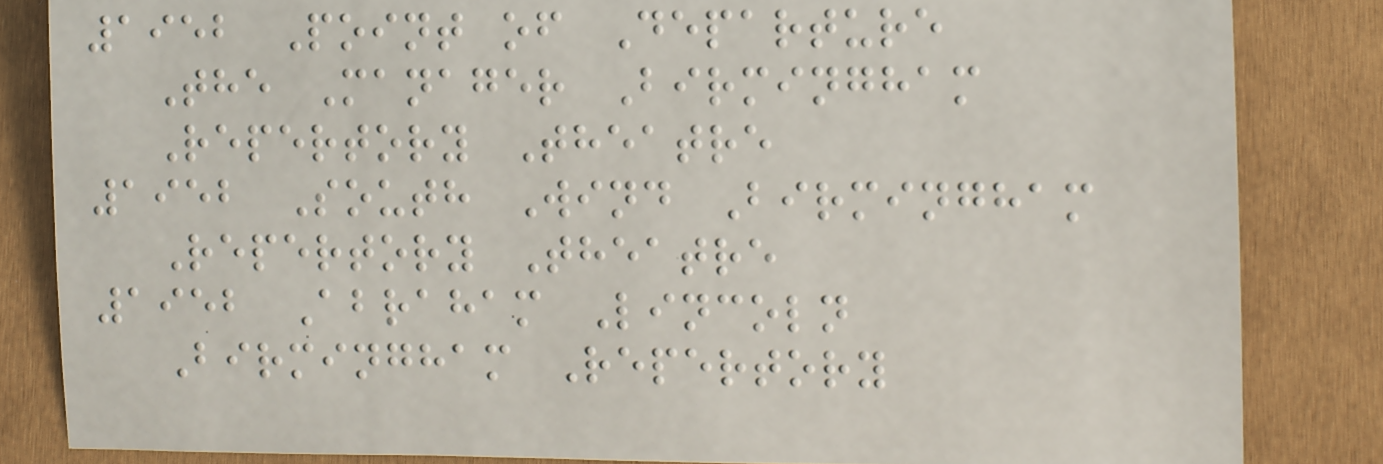1952 Point of Departure
The Manager Birmingham
Repertory Theatre
1952 South Wind Birmingham
Repertory Theatre
1952 Abraham Lincoln
Birmingham Repertory
